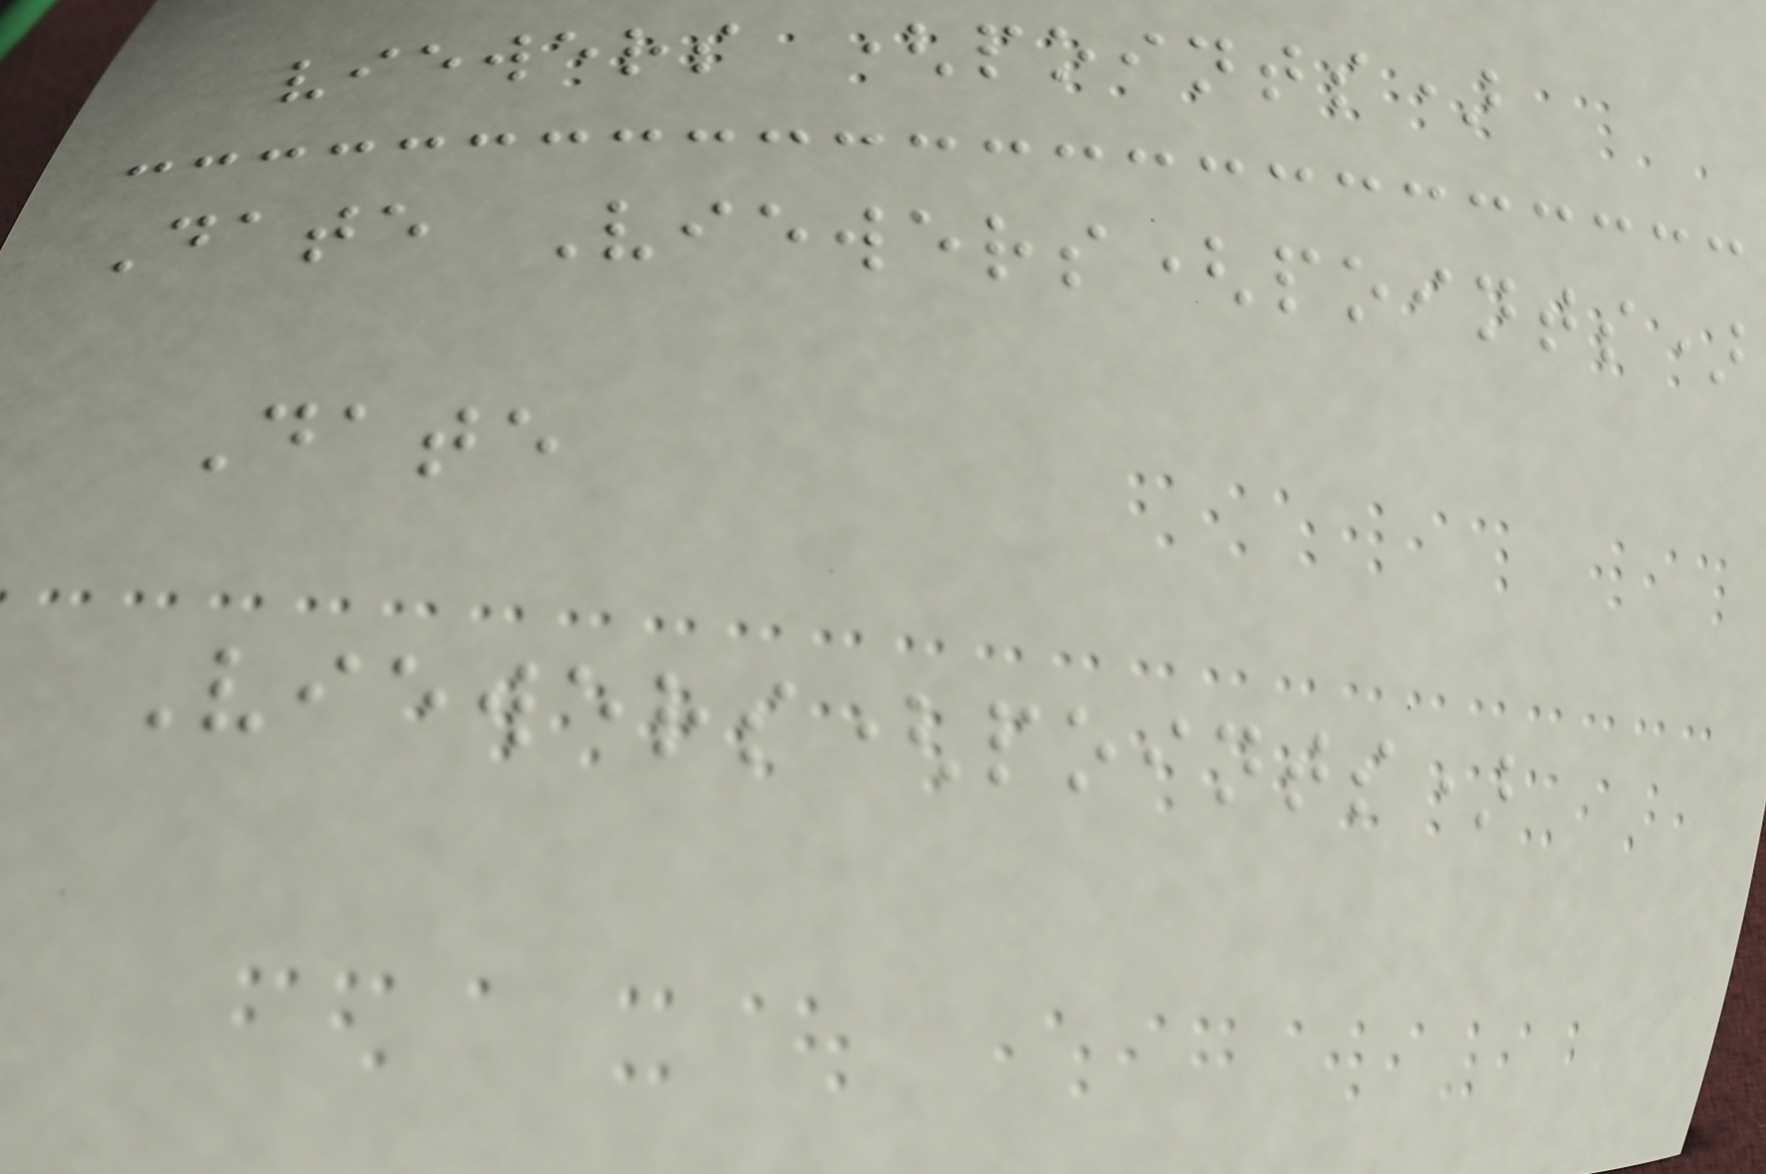viewers (points)
Date Viewers(points)
Date
Viewers(points)
